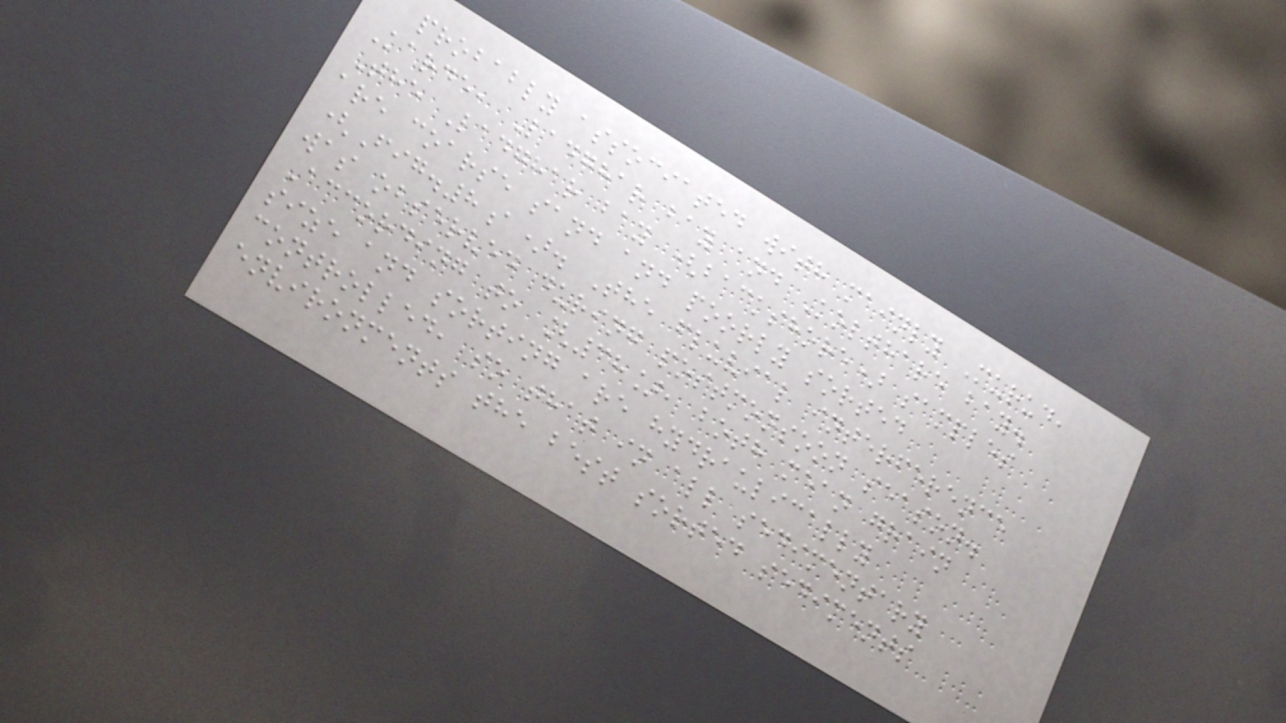probably associated with mainly Murud,
Karde, Ladghar bay and Kolthare bay.
The Ladghar bay (backshore) samples
are coarse sand and poorly sorted
(Fig.8a). The fluvial interference
was observed during postmonsoon season.
According to [38], both mean grain
size and sorting are hydraulically
controlled, so that in all sedimentary
environments the best sorted sediments
